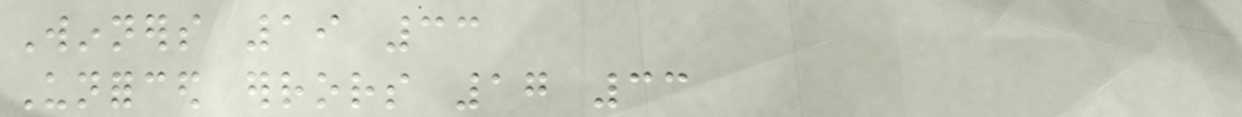Winners 19 33
Unforced errors 17 33
